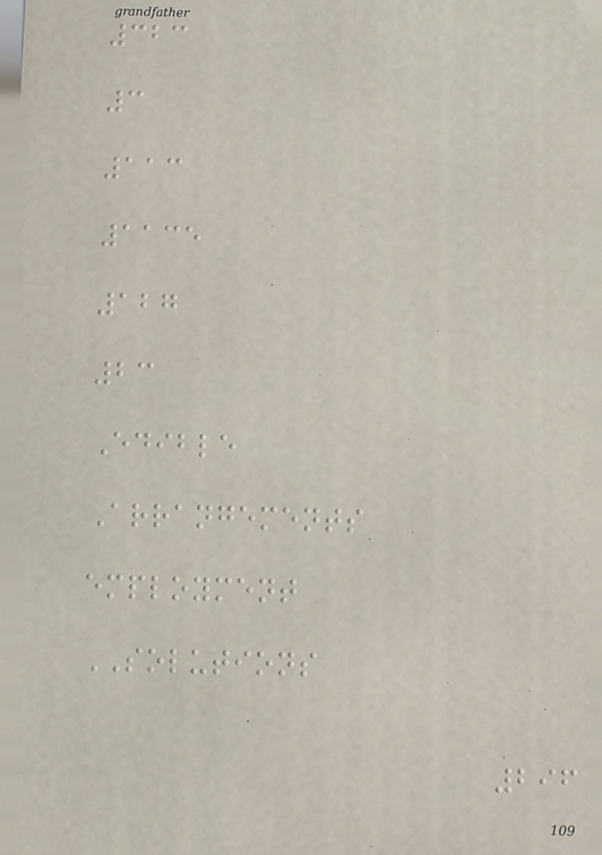323
3
113
1135
127
23
Edible
Arrangements
employment
SOLUTIONS
296
